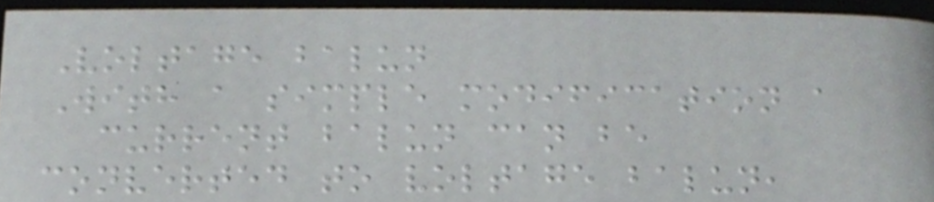Voltage balun
With a simple modification a
current balun can be
converted to voltage balun,
